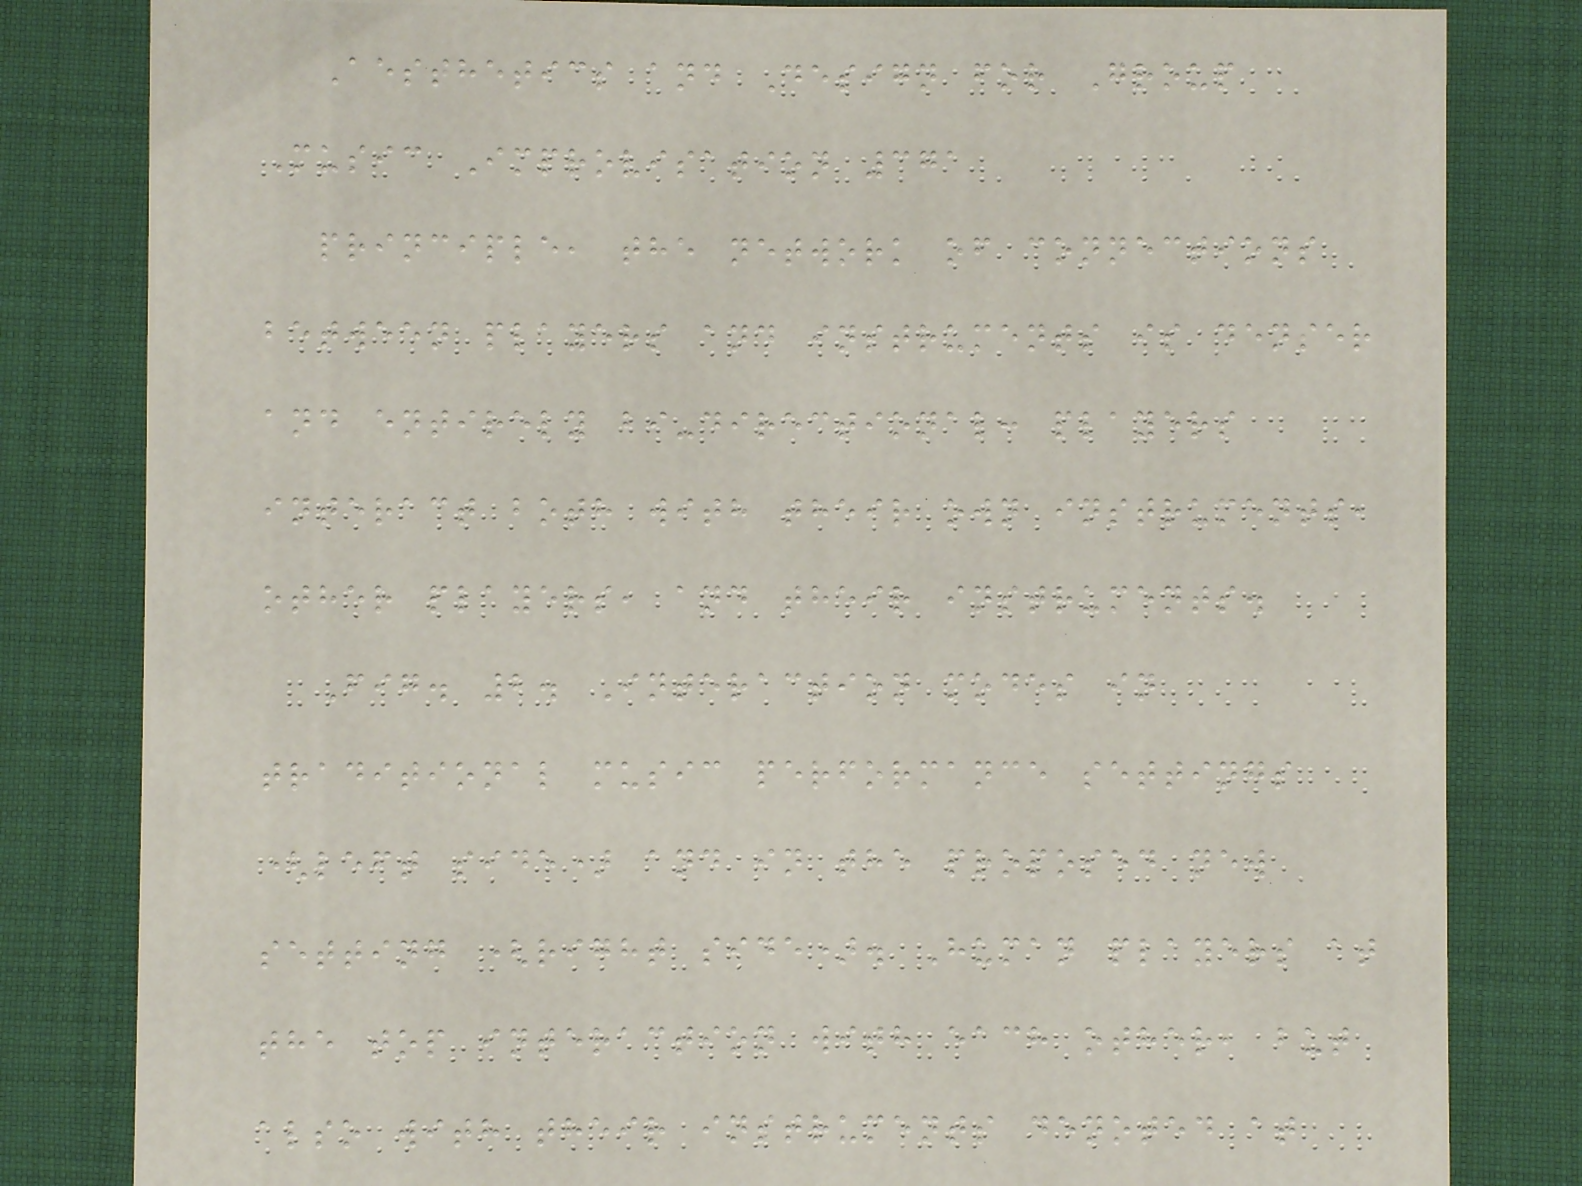Aesthetics and Design for Group
Music Improvisation 371
principle, the network of connections
between players and instruments is denser
and entirely bi-directional: players
interact both with their own instruments,
other players, and their instruments.
Fig. 2. Interaction modes in
traditional music performance settings
(left side) and in the proposed new
setting (right side). Human players at
the top interaction with each other, but
also with their instruments denoted at
